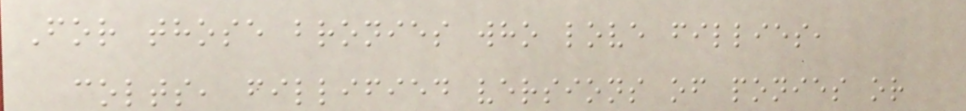For those bronies who love fillies,
colts, fillified versions of ponies or
